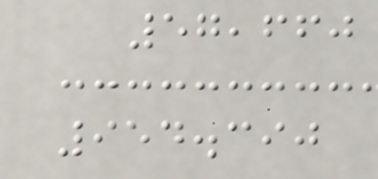57,660
954.390
